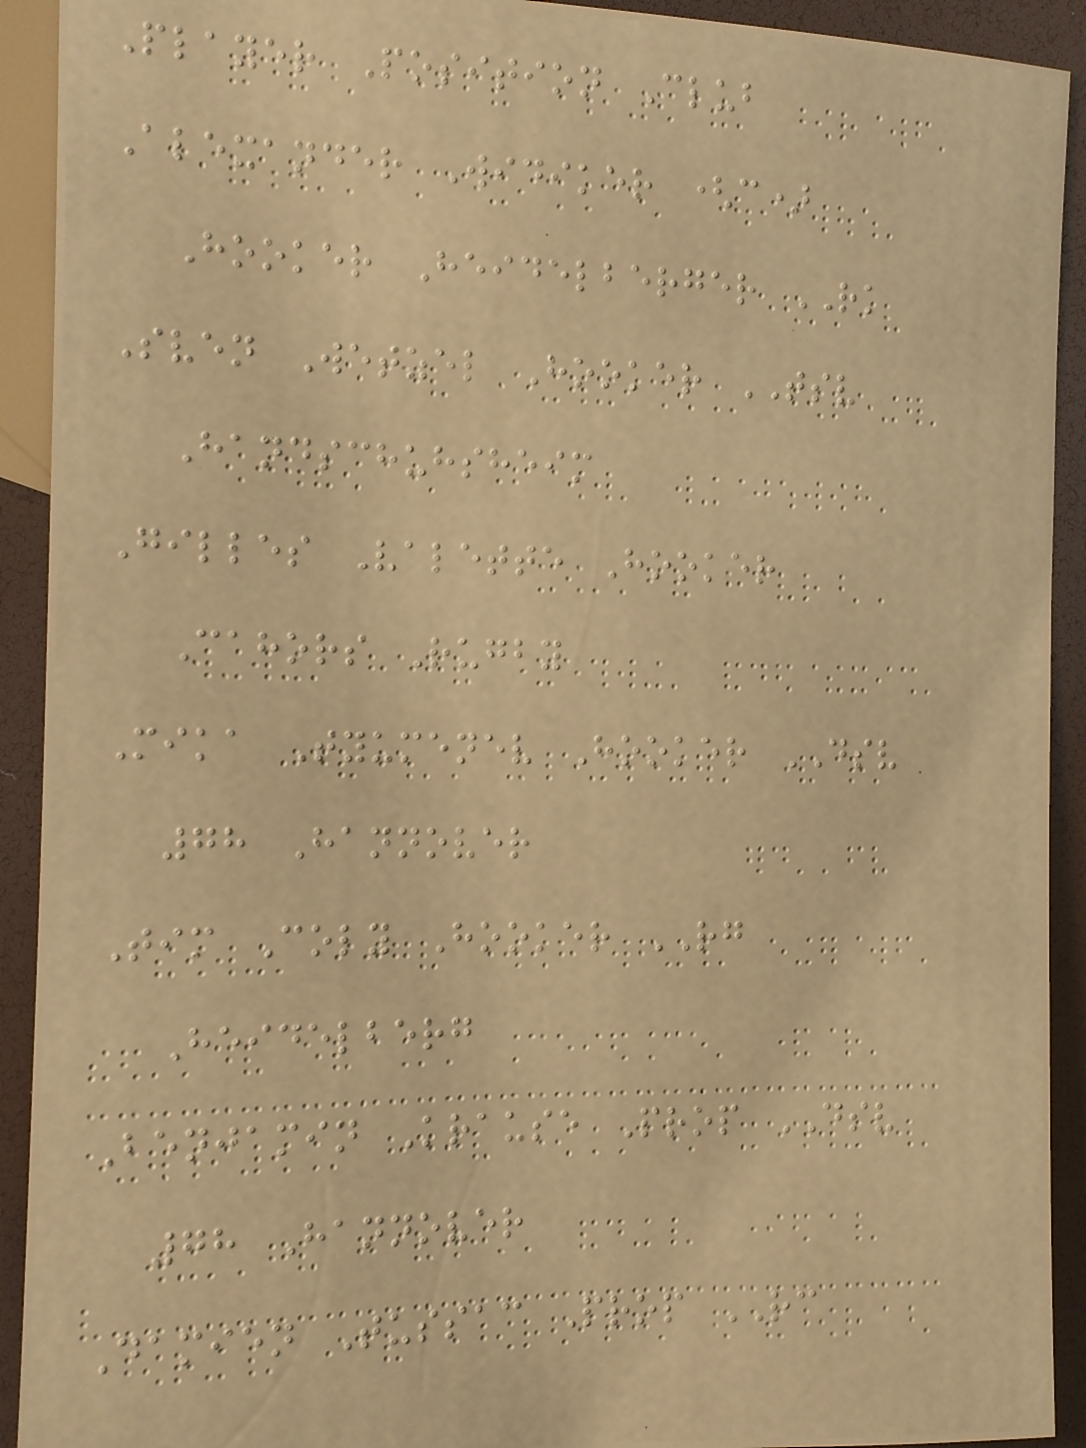Player Position Club
Alexander Widiker (c)
Hooker Heidelberger RK
Sven Wetzel Hooker TSV
Handschuhsheim
Gilles Valette Hooker
Cahors Rugby
Mika Tyumenev Hooker DSV
78 Hannover
Tim Coly Hooker RG
Heidelberg
Benjamin Krause Prop DSV
78 Hannover
Damien Tussac Prop RC
